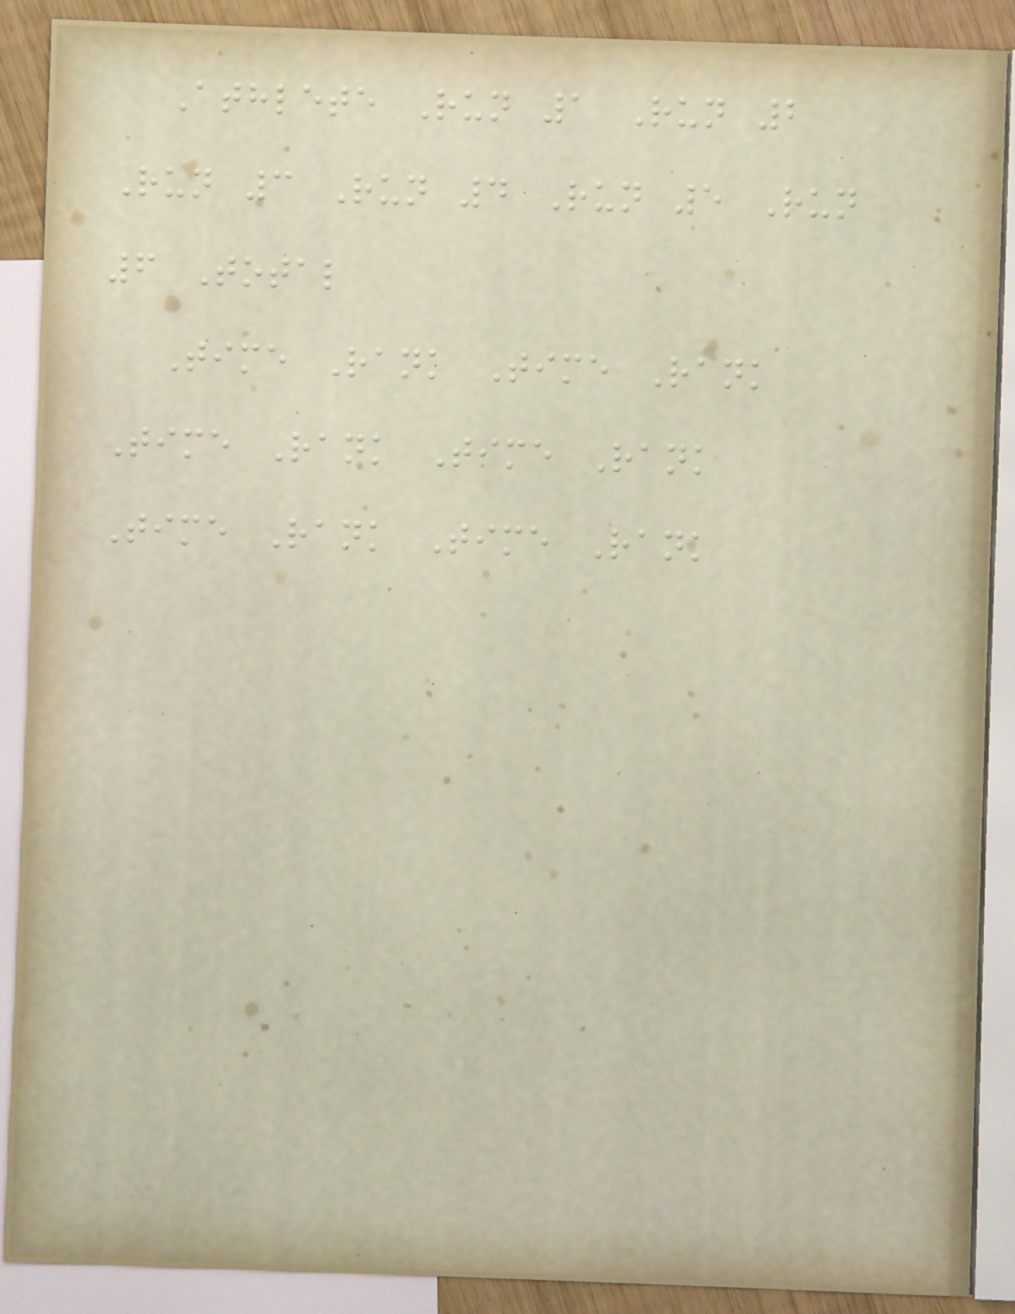Athlete Run 1 Run 2
Run 3 Run 4 Run 5 Run
6 Total
Time Rank Time Rank
Time Rank Time Rank
Time Rank Time Rank
